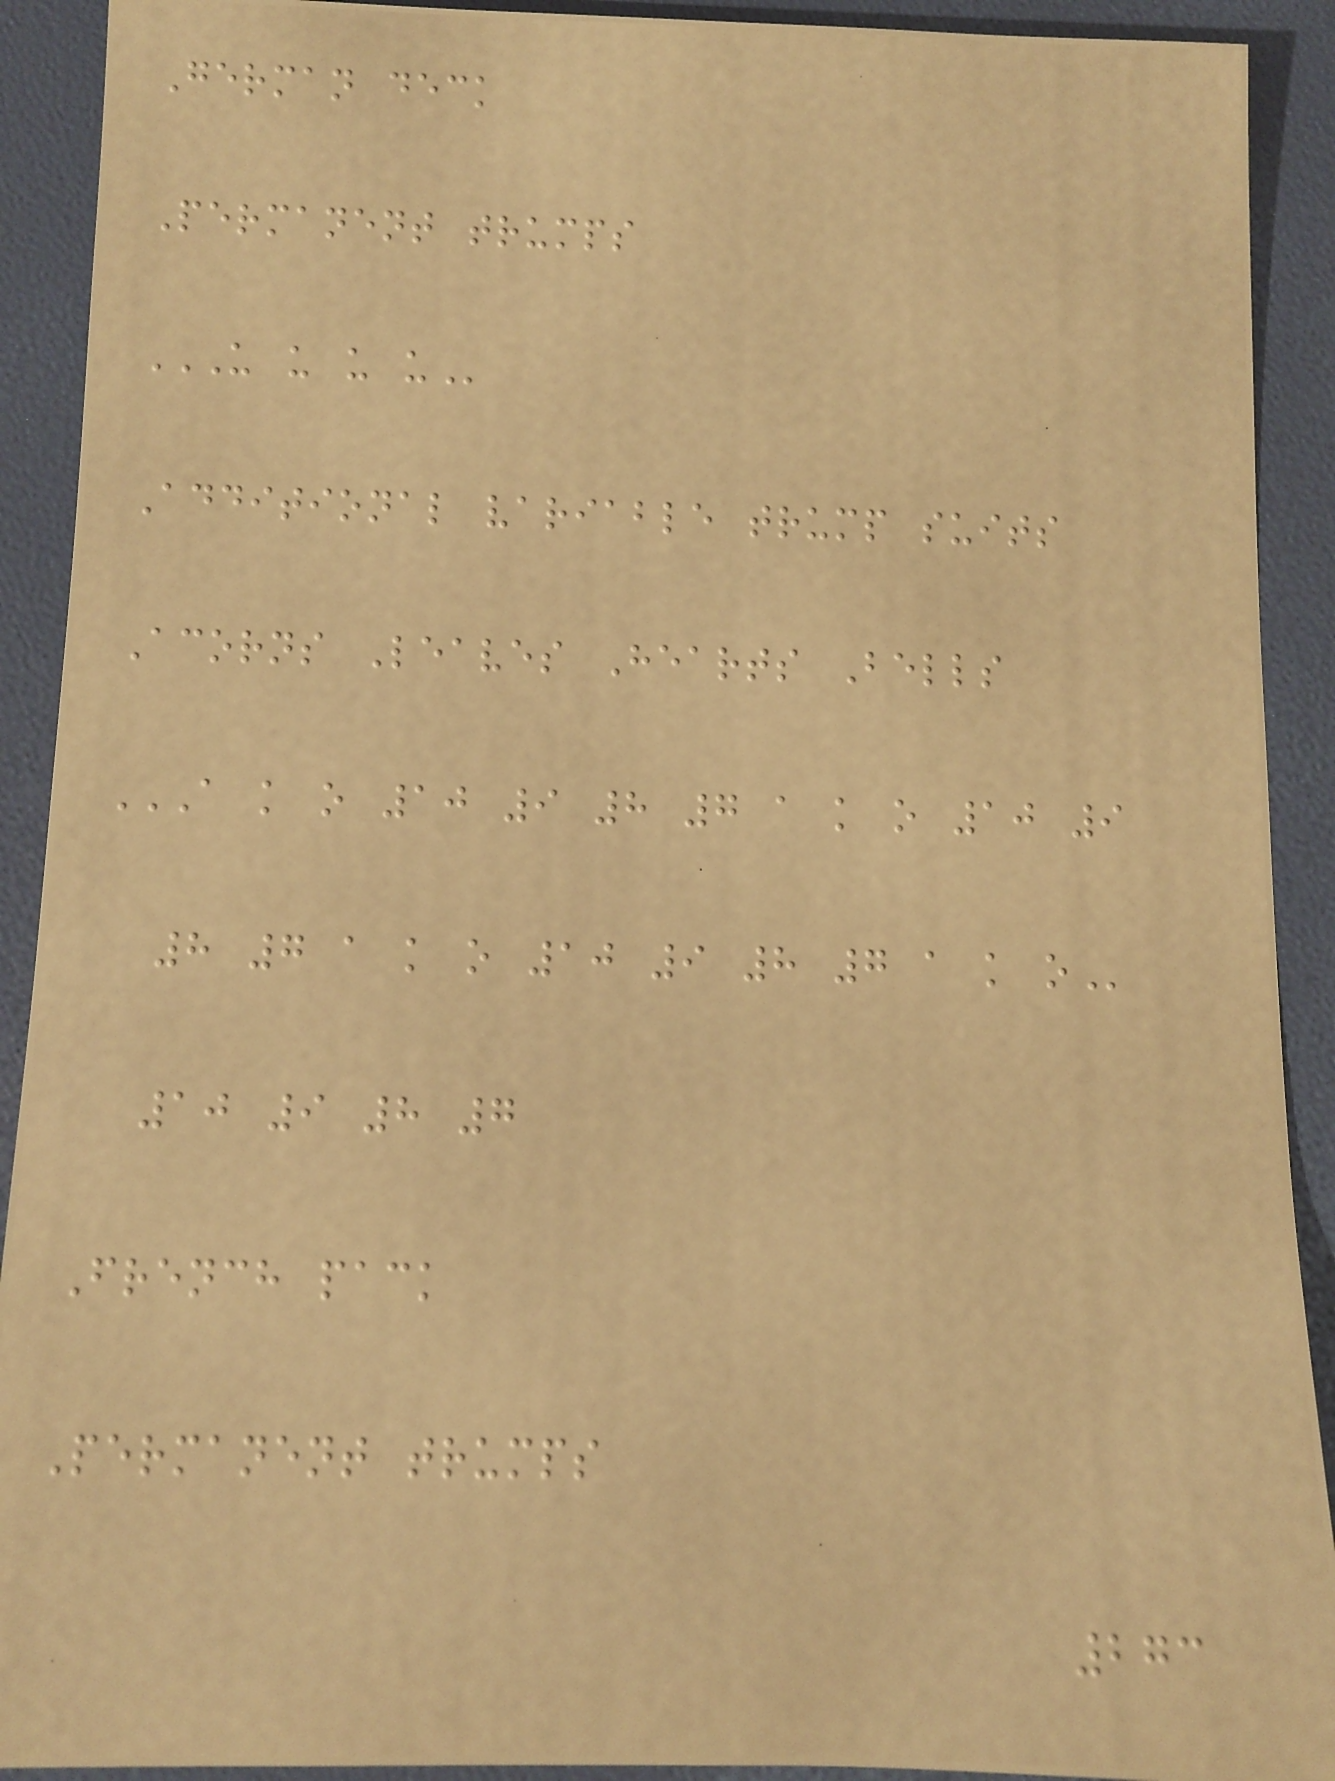German deck
Permanent trumps
U U U U
Additional variable trump suits
Acorns Leaves Hearts Bells
A K O 10 9 8 7 A K O 10 9
8 7 A K O 10 9 8 7 A K O
10 9 8 7
French pack
Permanent trumps
273
